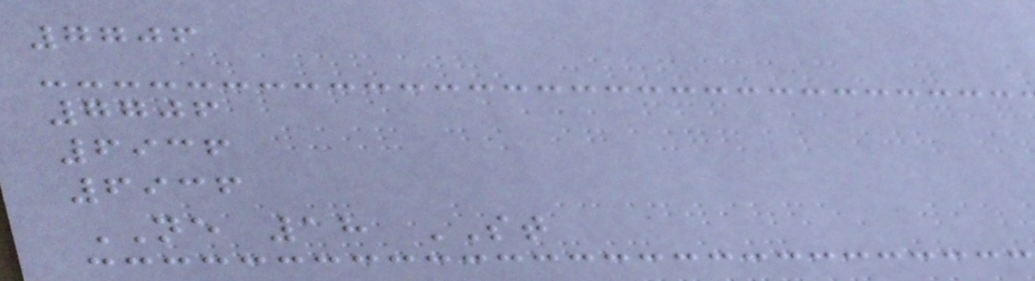7706
7706
6936
6936
NE 18 ST
